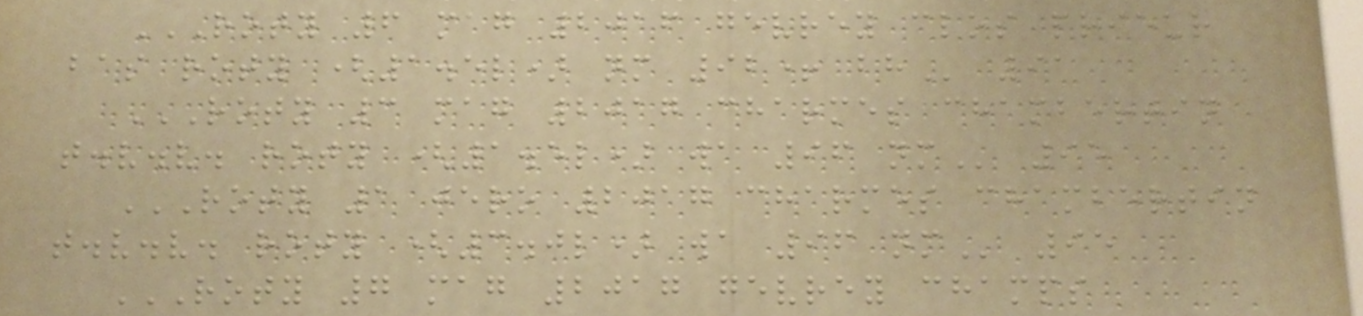ROTY 6 MAG 2016 GEVREY CLOS PRIEUR
BAS ROTY (1.5L) NM 92+ BH 91
ROTY 3 MAG 2017 CHARMES CHAMBERTIN
T.V.V. ROTY (1.5L) WA 96 NM 95
ROTY 1 JERO 2017 CHARMES CHAMBERTIN
T.V.V. ROTY (3.0L) WA 96 NM 95
ROTY 7 MAG 2017 GEVREY CHAMPS
